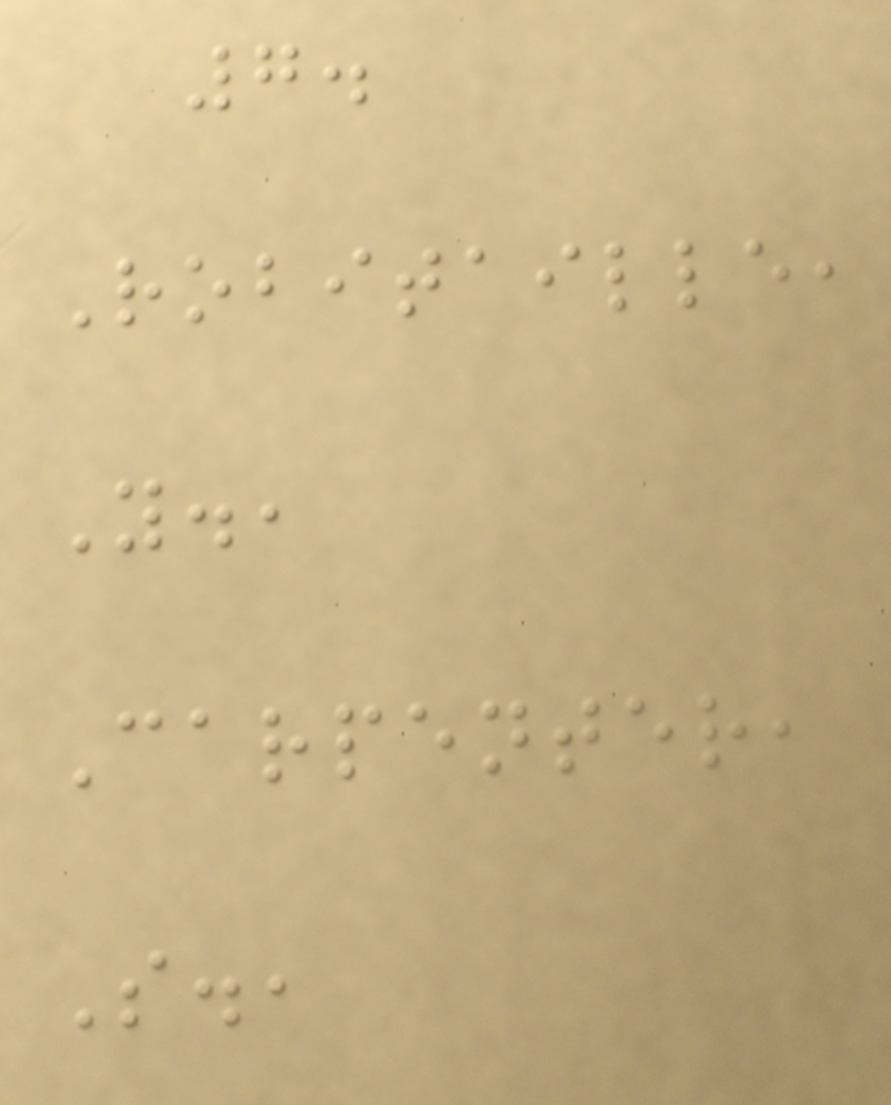7.
Robitaille,
Y.,
Carpenter,
S.,
